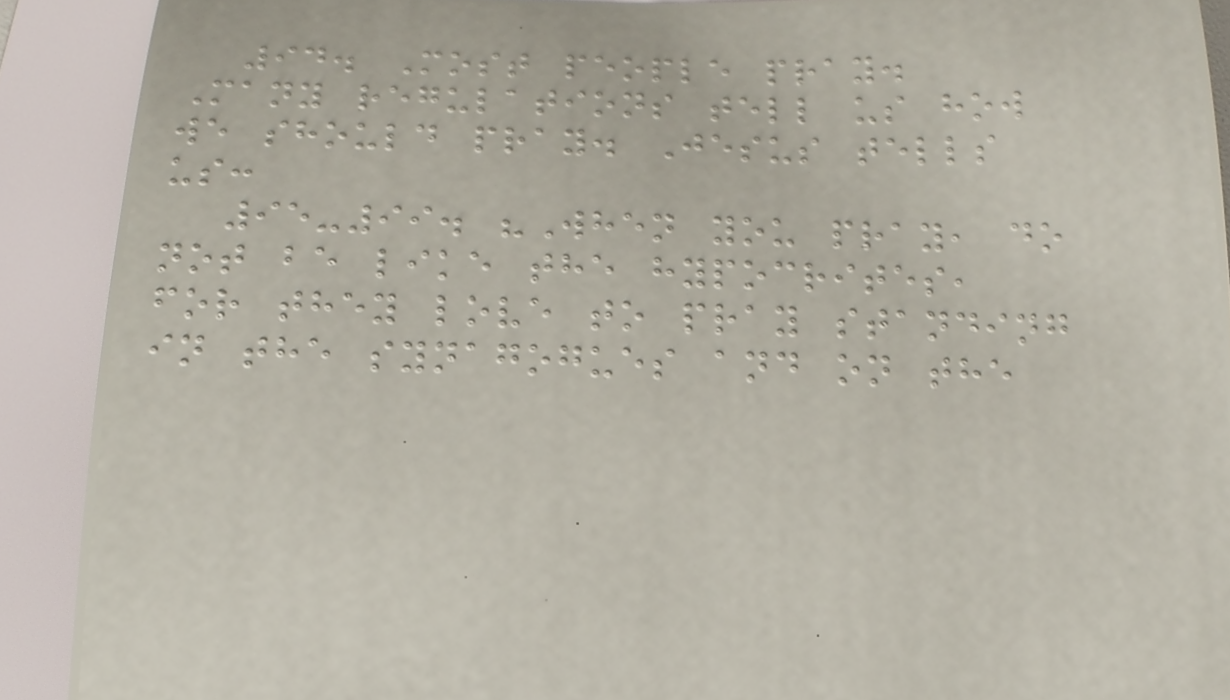94. Most people pray.
Many regulations tell us how
we should pray. Jesus tells
us:
95-99. "When you pray, do
not be like the hypocrites,
for they love to pray standing
in the synagogues and on the
